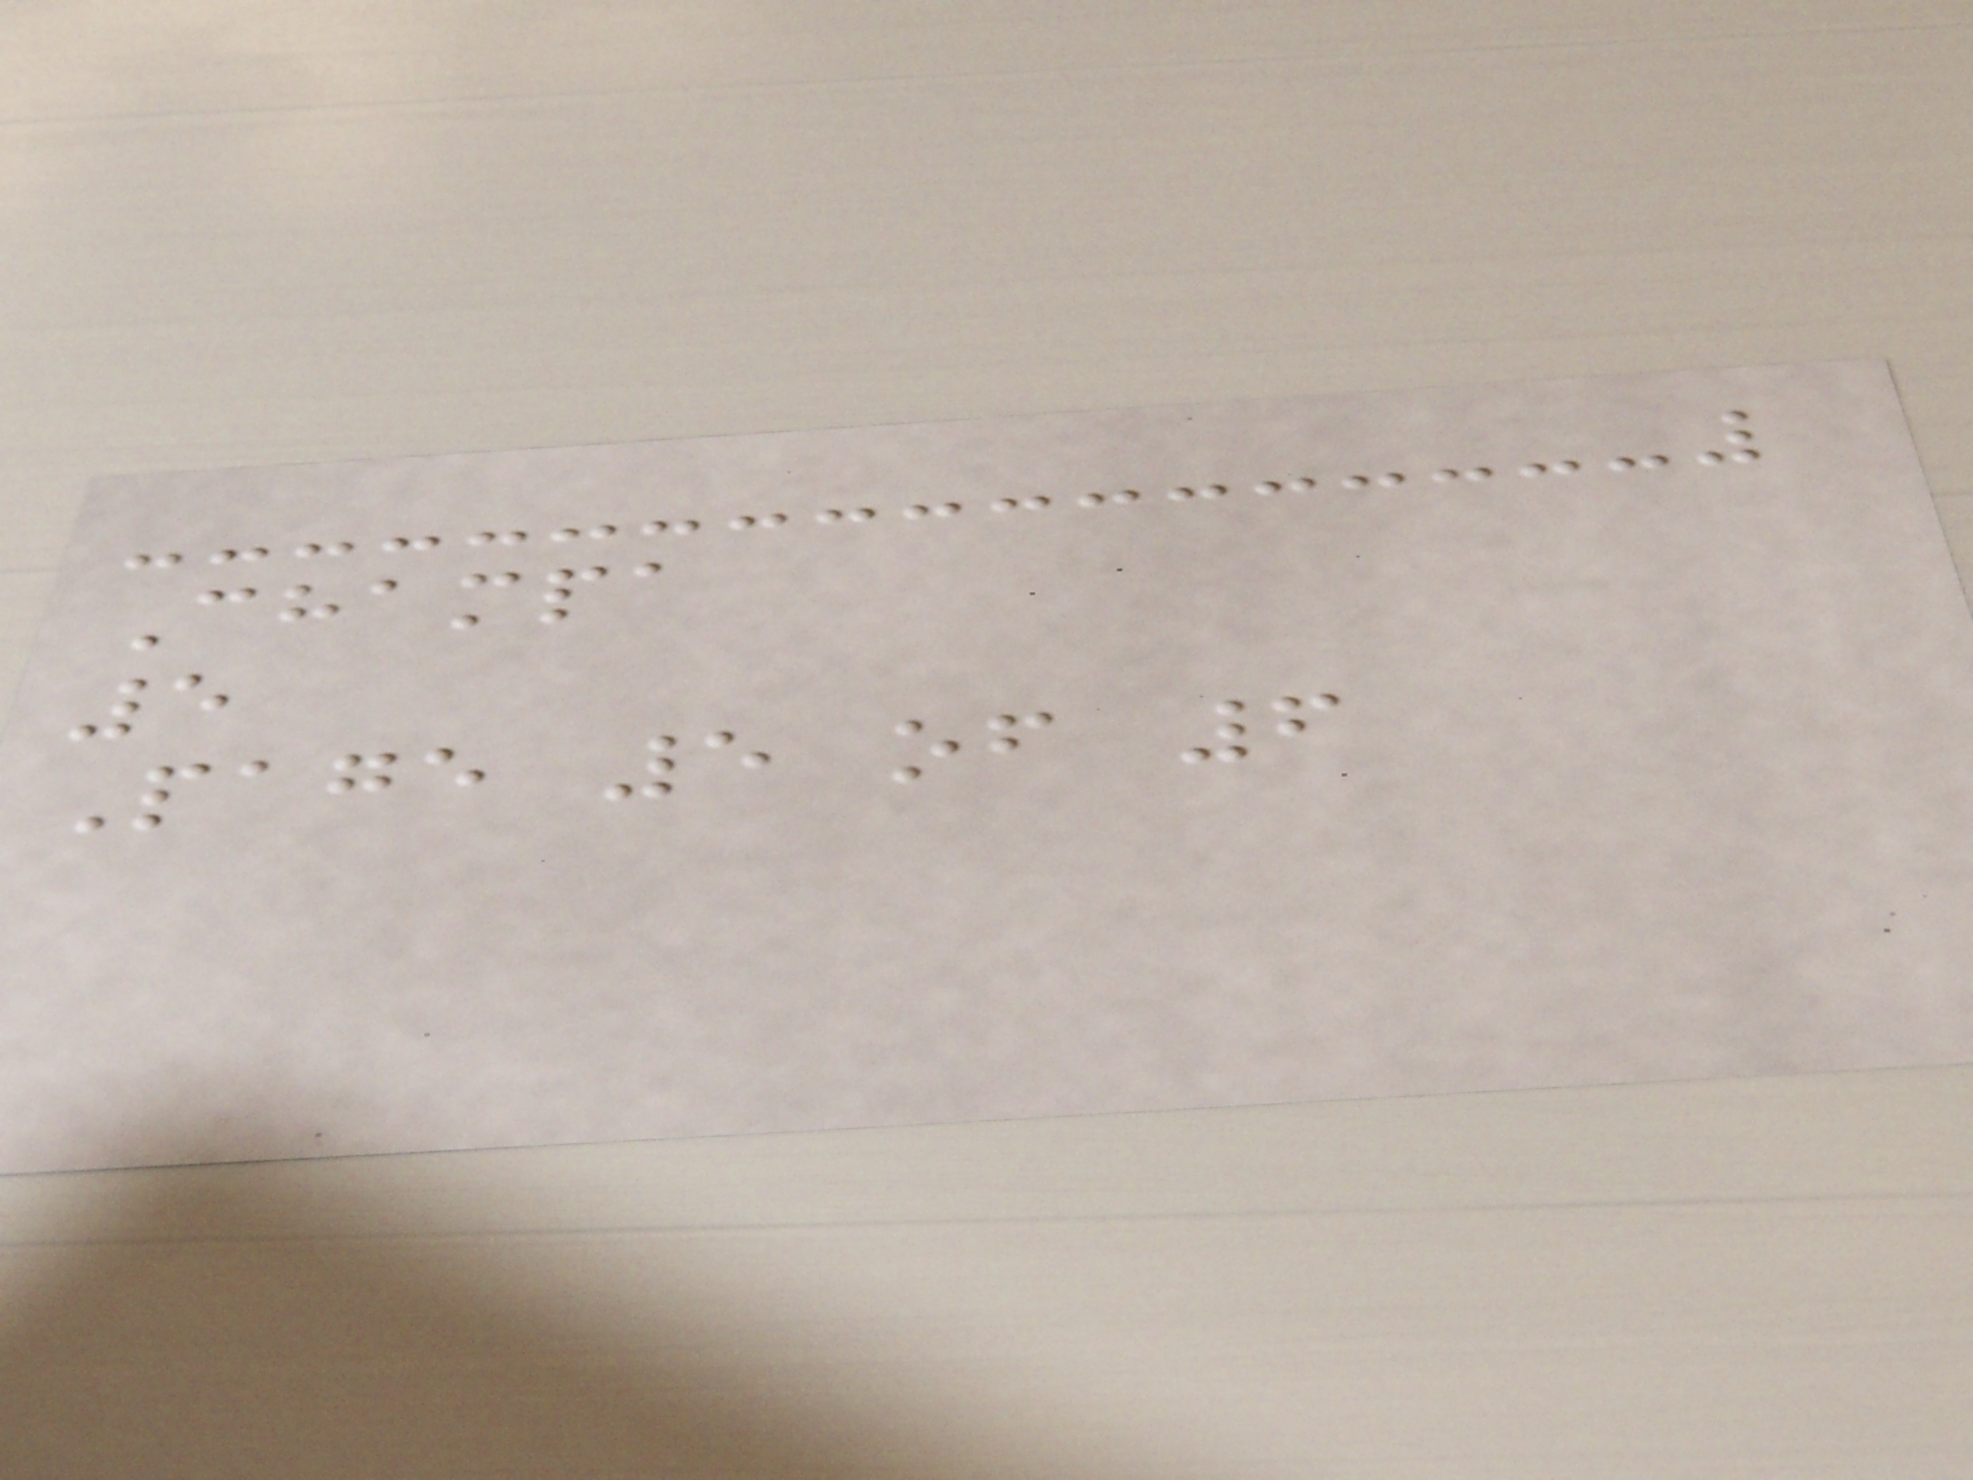Champa
5
Page 5 of 6
